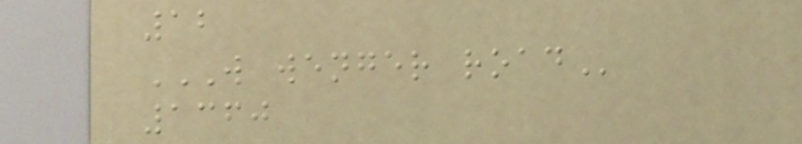12
W WENGER ROAD
1360
